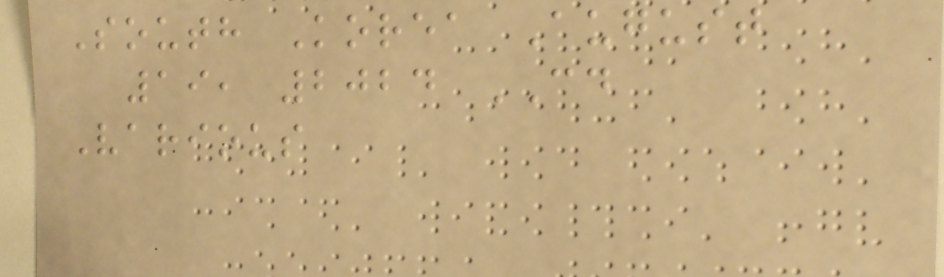South Korea August
19, 2024 CD
Various
